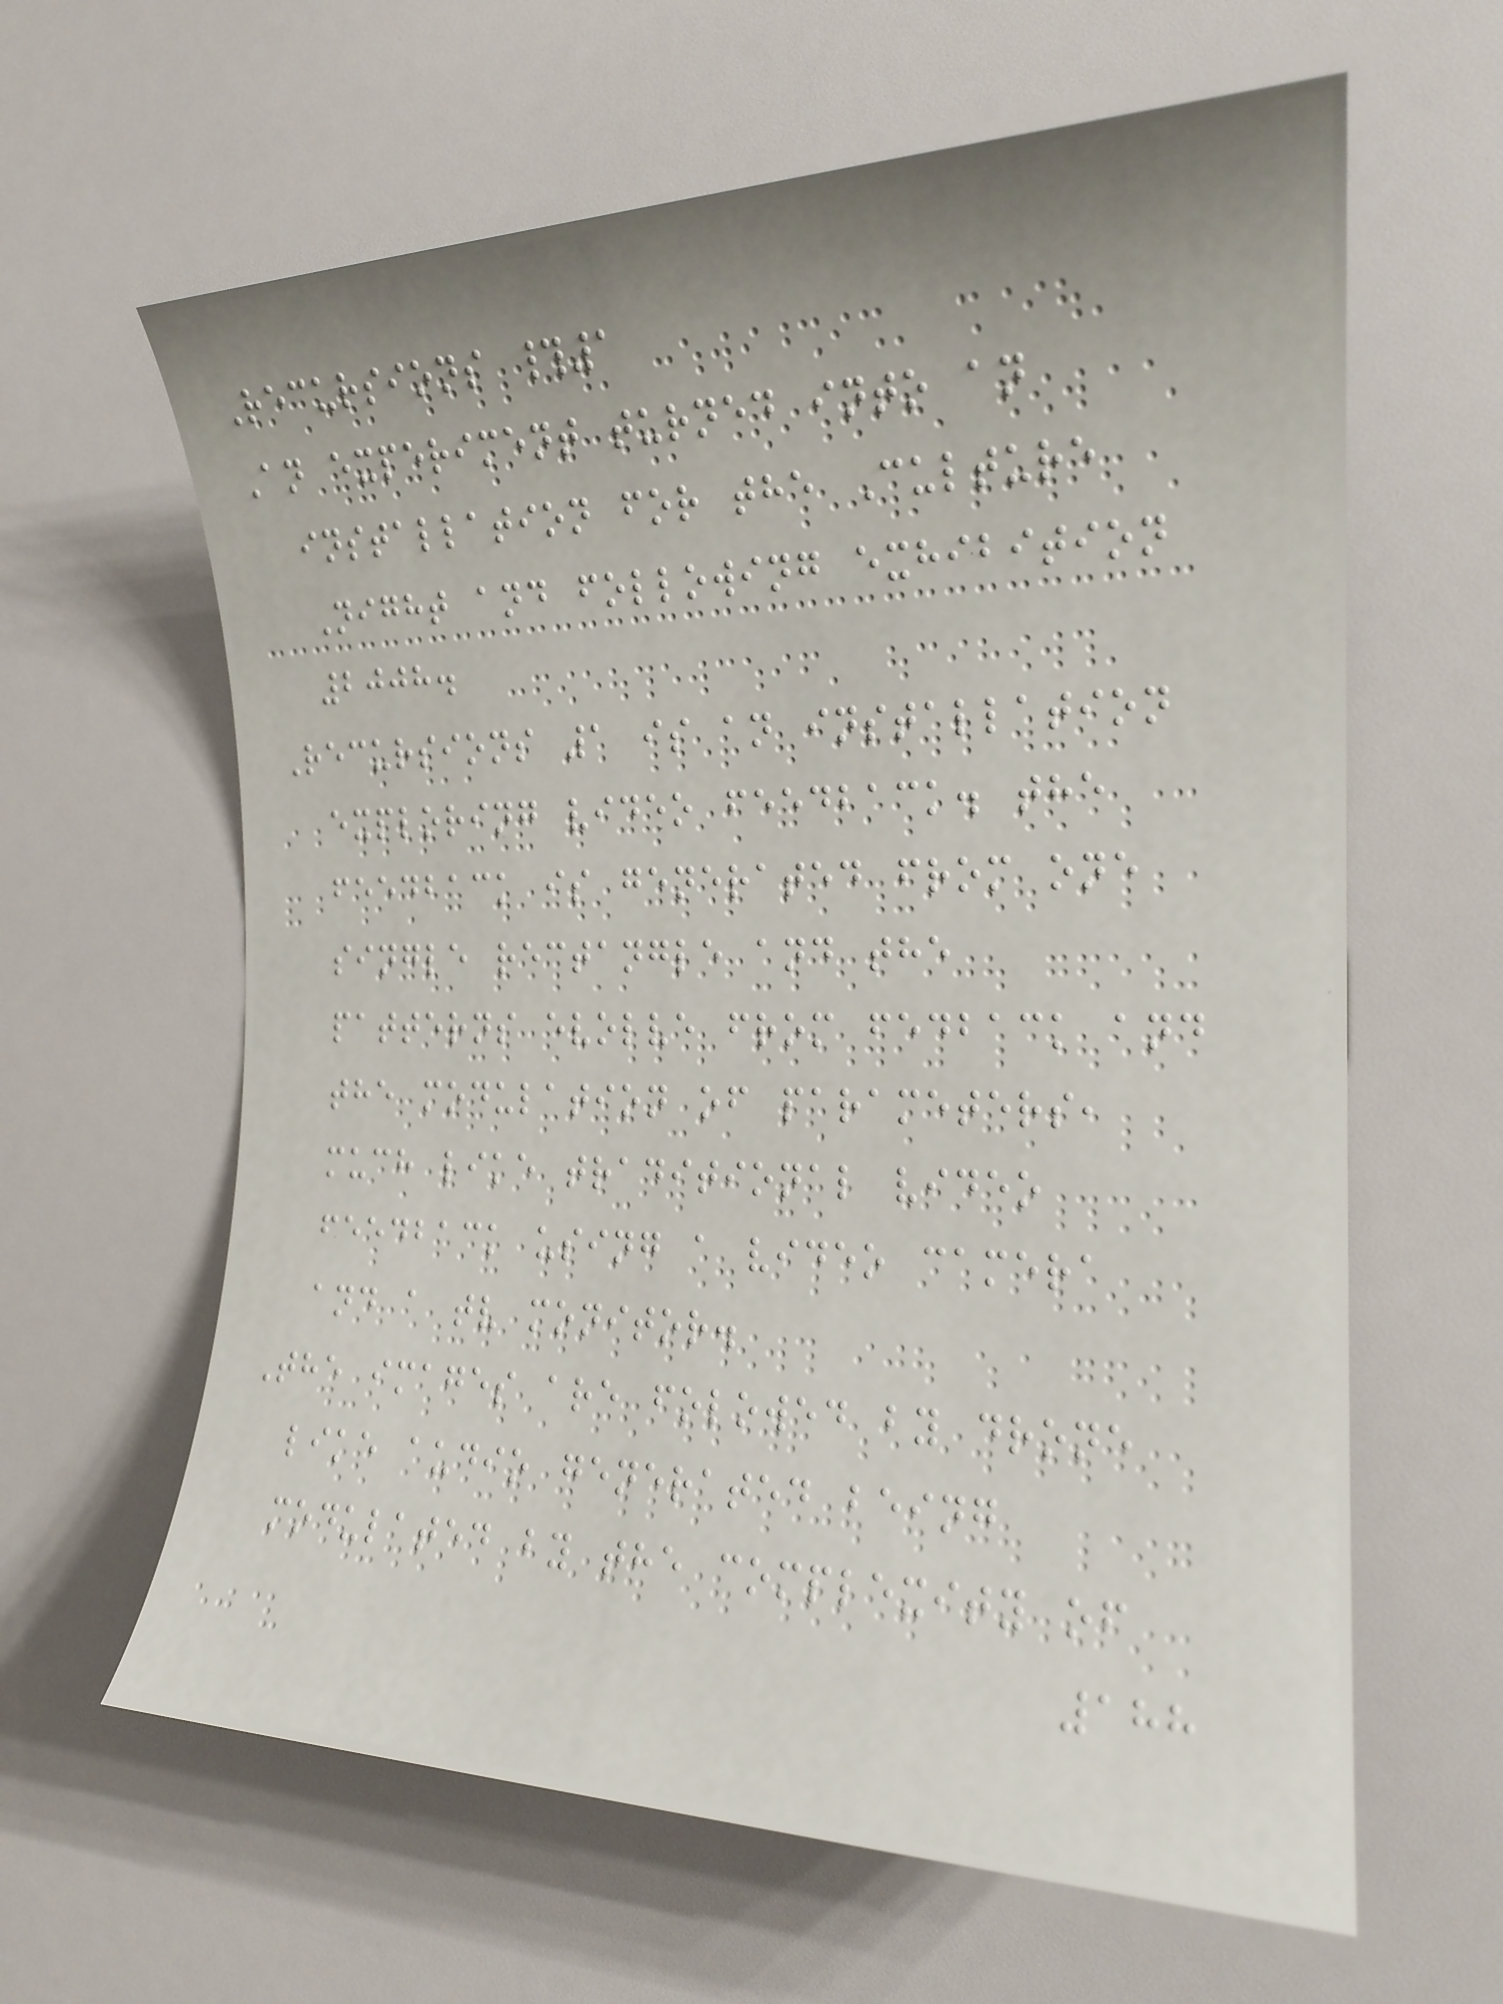Recursions #1
An experiment turned into an
installation for the Culture
Night and following exhibition
2008.
Recursions 1 is an installation
exploring video feedback. the
feedback is generated from one
single rectangle and the
patterns evolve from fedback and
the modulation of parameters,
much like traditional video
feedback using a video camera
and a tv monitor.
The images are folowed by drone
like audio generated being
modulated by the complexity of
188
